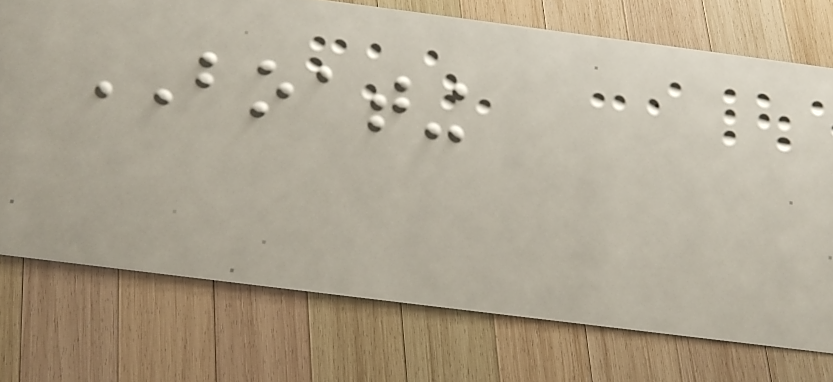BOATING
